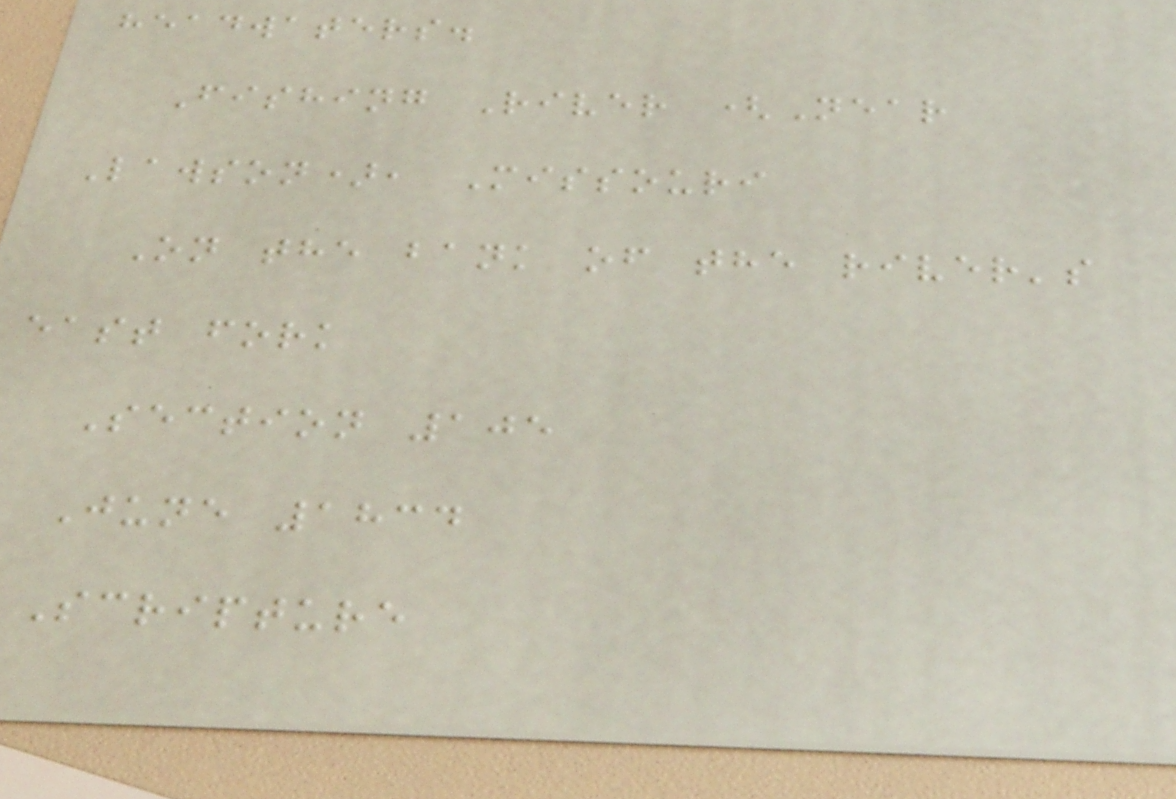headwaters.
Fishing River (Near
Lawson), Missouri
On the bank of the river's
east fork
Section 105
June 1834
Scripture
